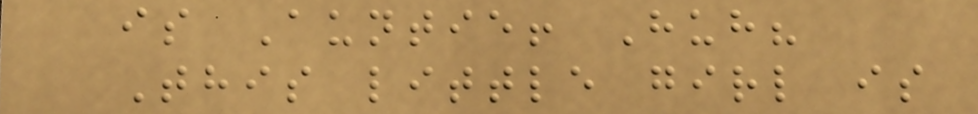is Auntie! Huh?
This little girl is
